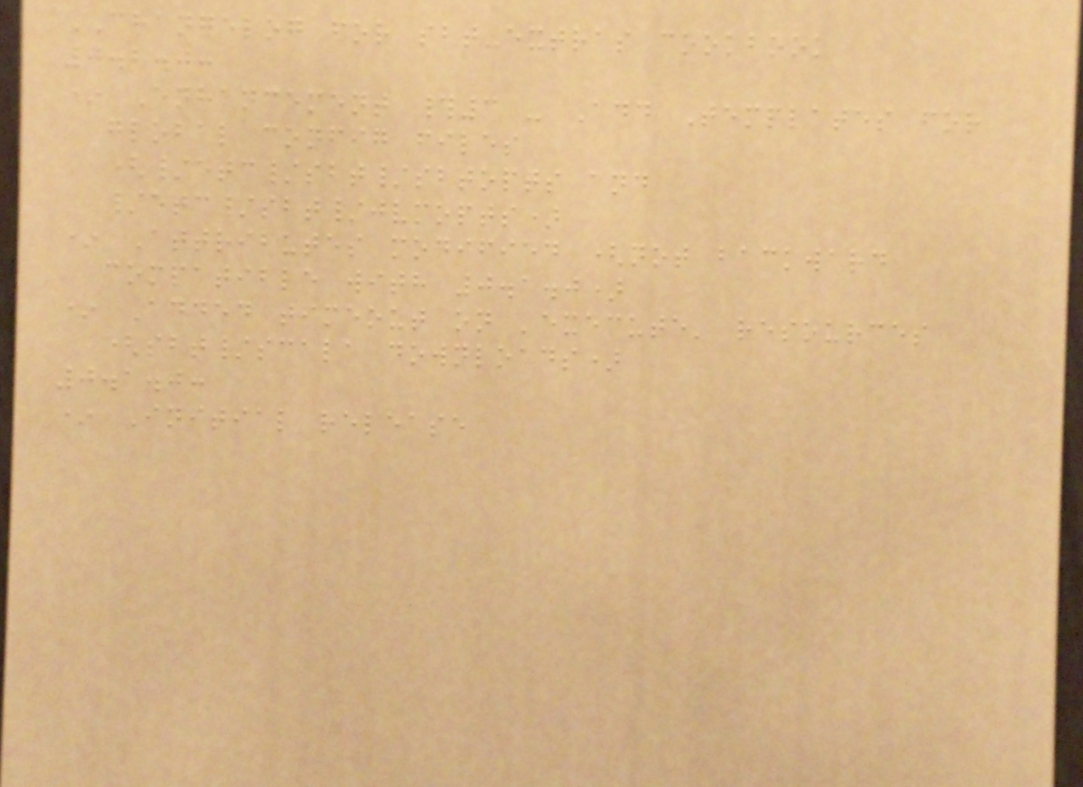CHANGELOG for sbt-extras cookbook
0.2.0:
* Enhancement #3 - Add Templates for
global config files
(/etc/sbt/sbtopts and
/etc/sbt/jvmopts)
* Attributes modified (not backward
compatible with 0.1.0)
* Added timeout on 'execute' resources
(sbt/scala downloads)
0.1.0:
* Initial release
